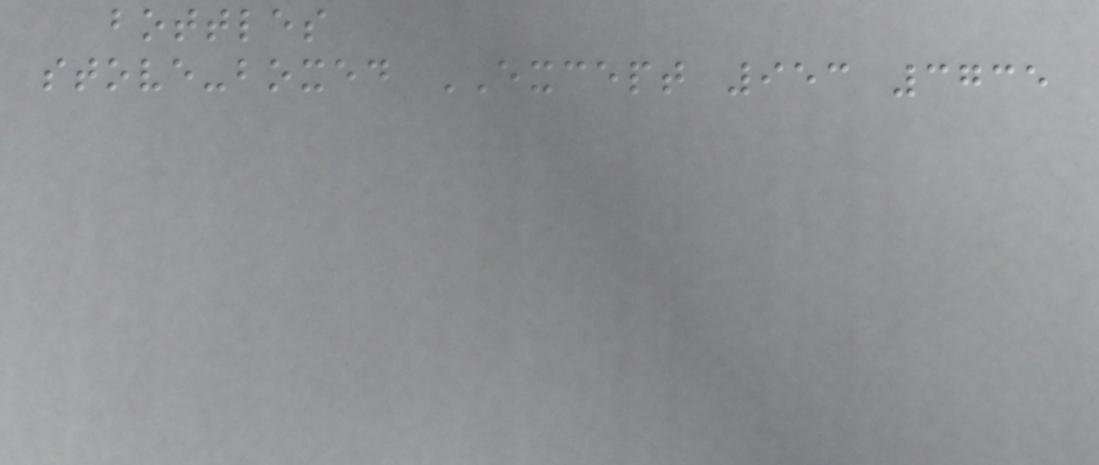bottles
stove-boxed EXCEPT 953 3735
